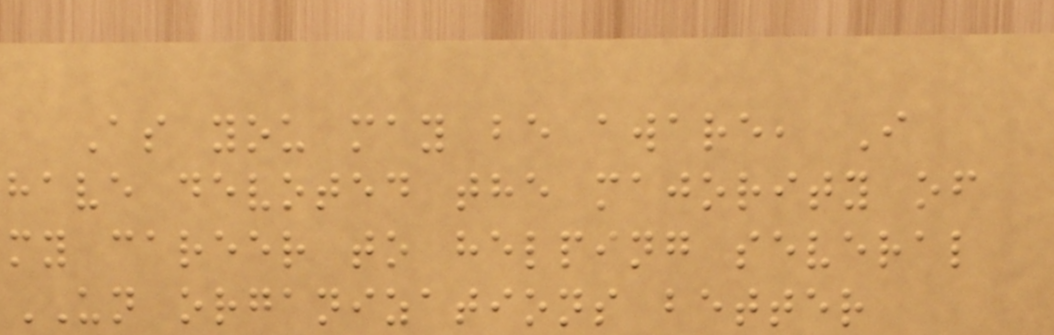As you may be aware, I
have devoted the majority of
my career to helping several
UN organizations better
